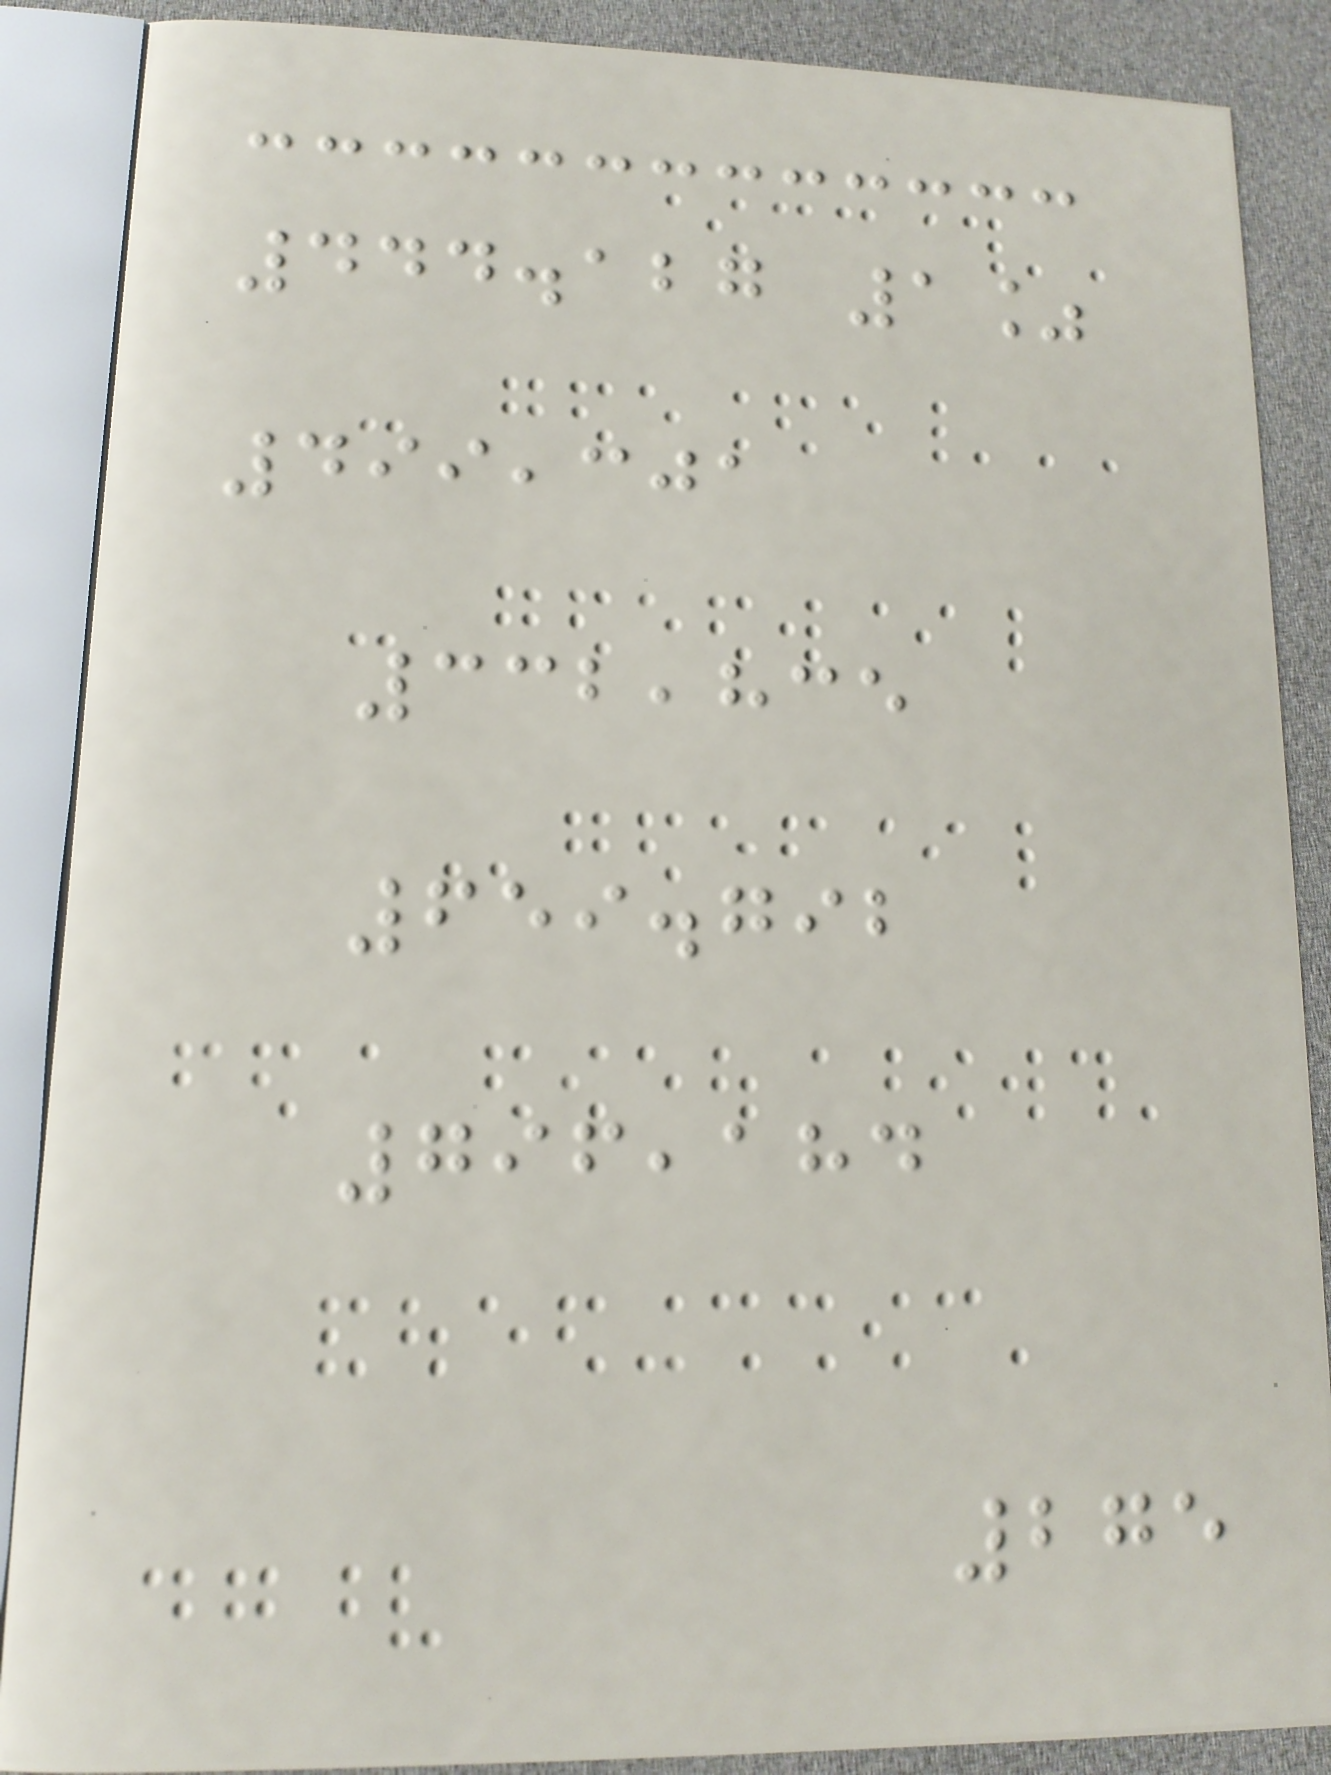444.127 1%
499,301
332,835
659.792
796,184
275
